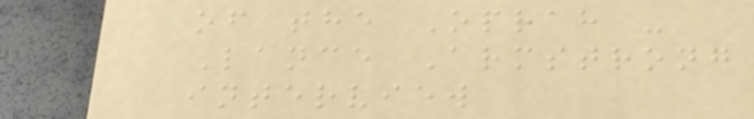of the Oprah -
Lance Armstrong
interview
